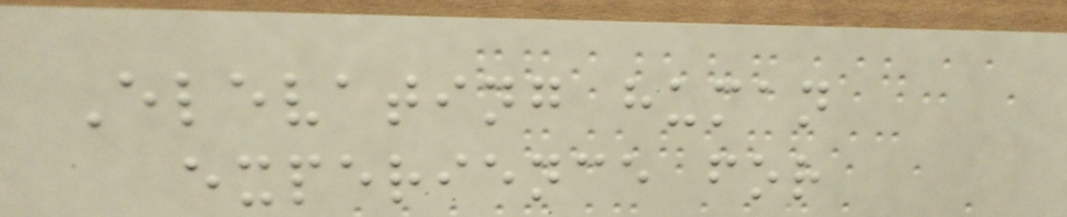Elevating human
experience for
